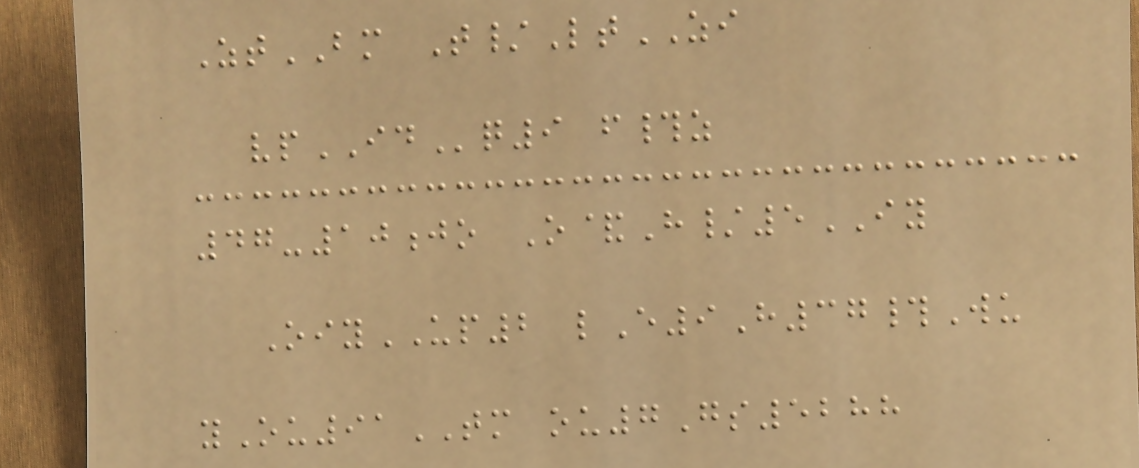ZtBM T/LtZI
vpIDq9 f#z
47-10jo O&H/5IY
OiyUP2 lE9H37#Wu
yOu91TM ou7Gs5288
